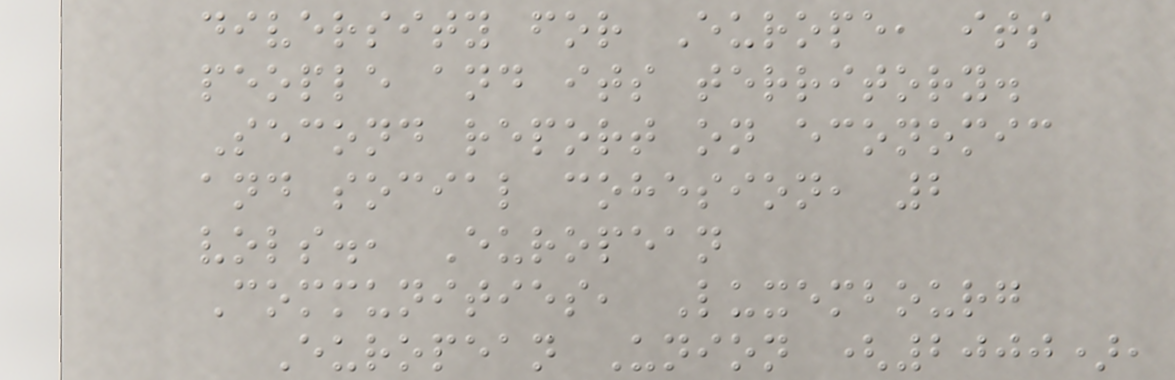diversity for Europe, its
people and its territory.
Second report on economic
and social cohesion, 2
vols., European
Communities, Luxembourg
European Union (2000),
